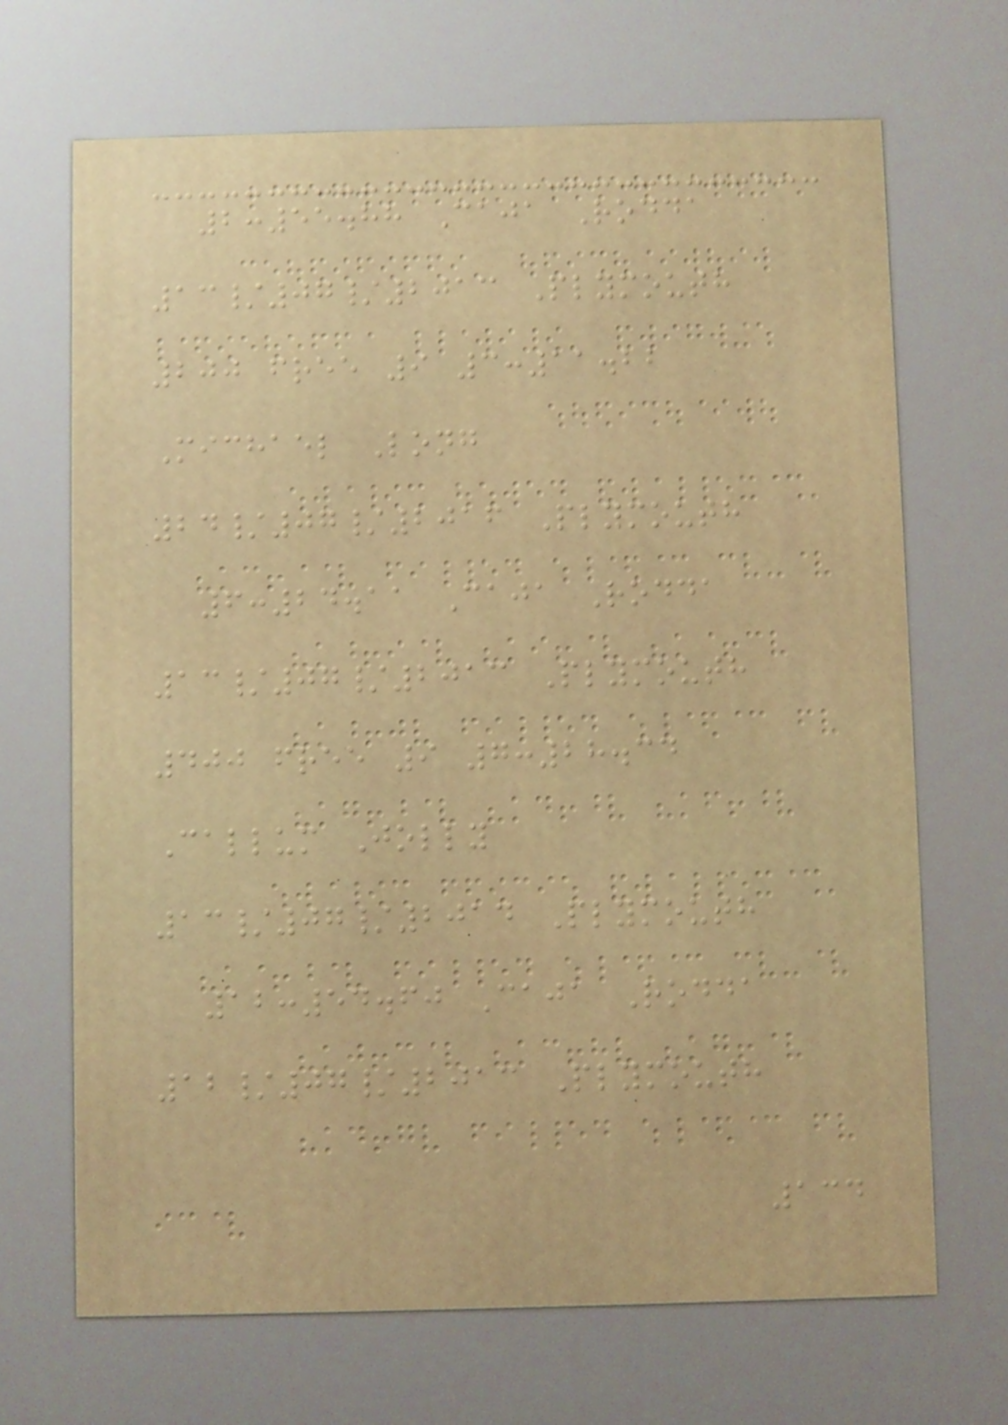2:55.88 Caja Rodda
13/07/2013 Plymouth
200 free 9 3:11.22
Michael Long
24/07/2016 Plymouth
6:24.11 Caja Rodda
13/07/2013 Plymouth
400 free 9 7:28.34
Callum Jolly
13/07/2014 Plymouth
12:54.60 Caja Rodda
12/07/2013 Plymouth
134
